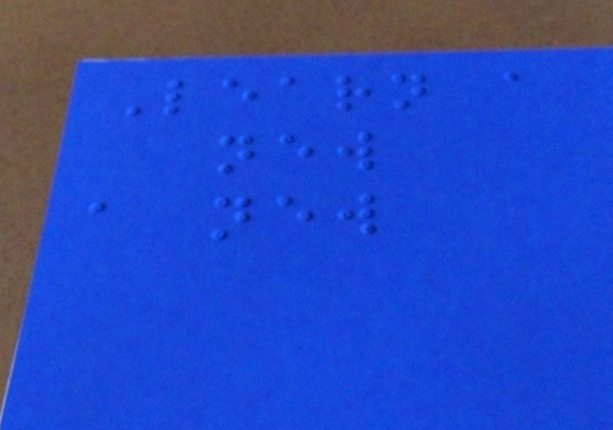Learn a
new
a new
